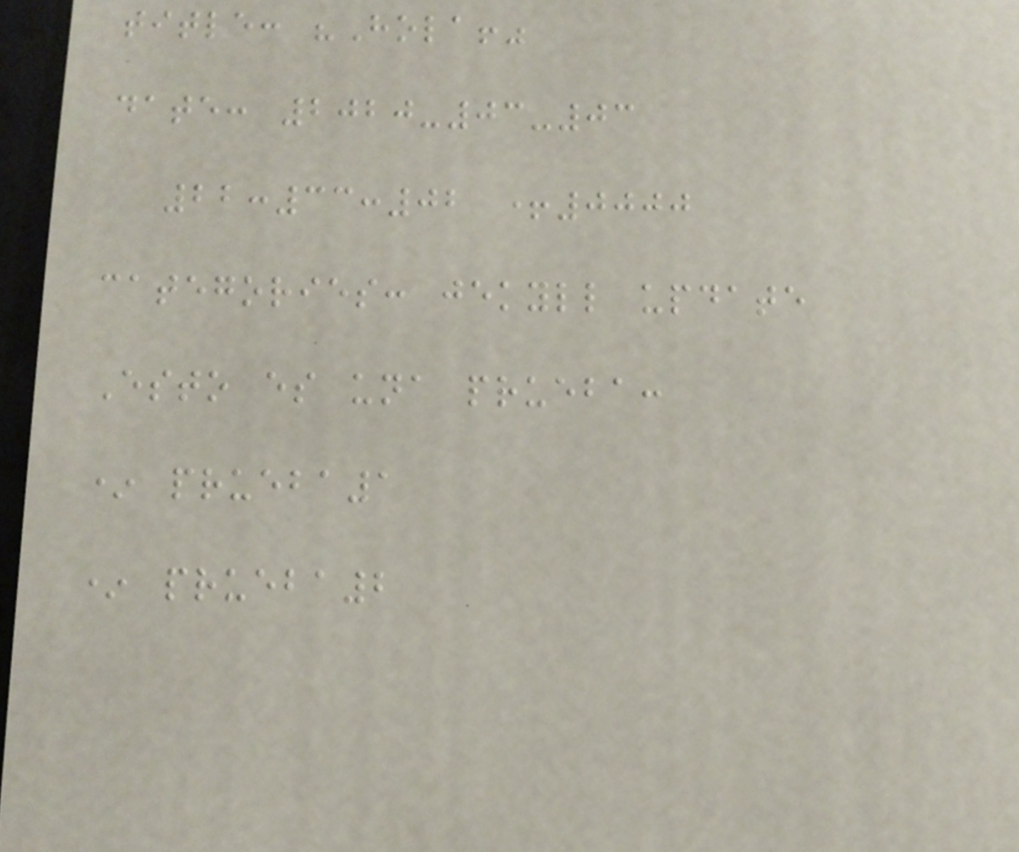title: "Hola!"
date: 2020-03-03
22:33:02 +0000
categories: jekyll update
Esto es una prueba:
* prueba1
* prueba2
